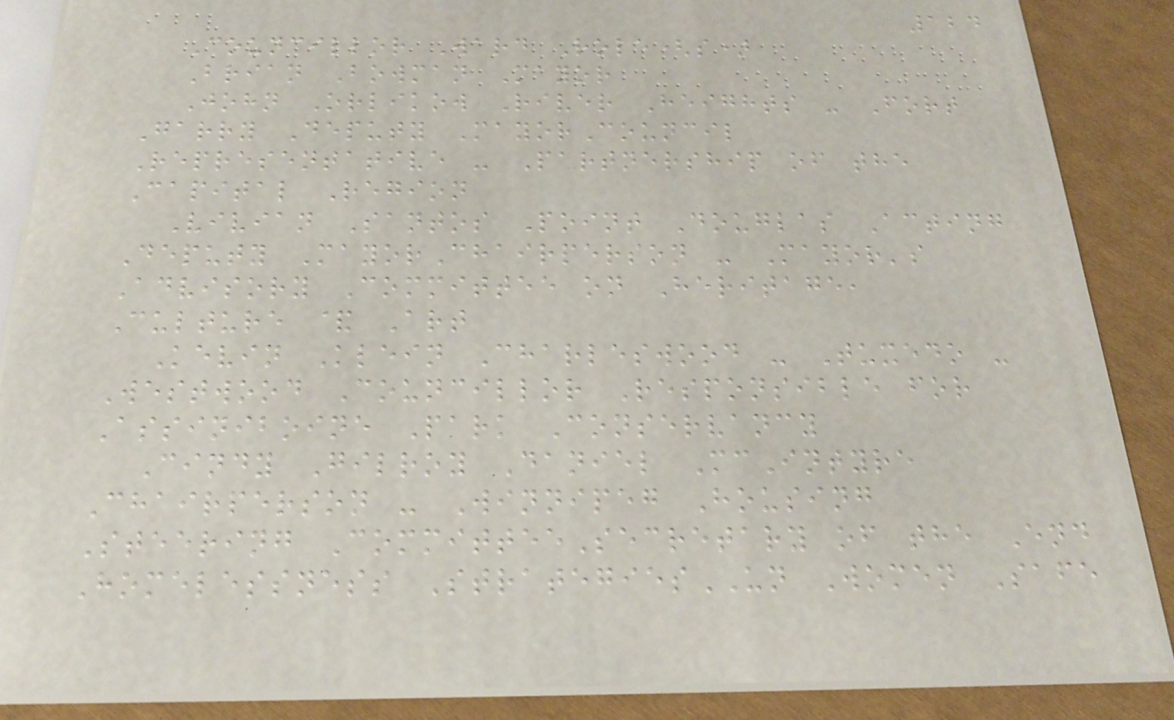124
Councillor Ward Role(s)
Brian Bowman Mayor
John Orlikow River Heights - Fort
Garry Deputy MayorCouncil
Representative - Partnership of the
Capital Region
Vivian Santos Point Douglas Acting
Deputy MayorChairperson - Mayor's
Advisory Committee on Heritage,
Culture & Art
Kevin Klein Charleswood - Tuxedo -
Westwood Councillor Responsible for
Assiniboine Park Conservancy
Cindy Gilroy Daniel McIntyre
Chairperson - Winnipeg Housing
Steering CommitteeSecretary of the End
Homelessness StrategiesUN Women Safe
